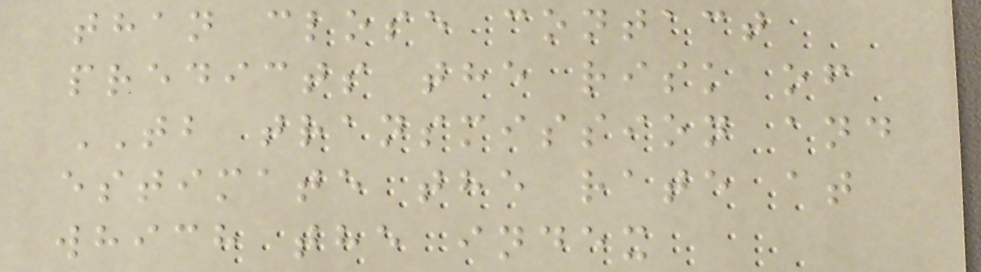than close contact
predicts the risk of
TB transmission and
estimate the rate at
which the index
